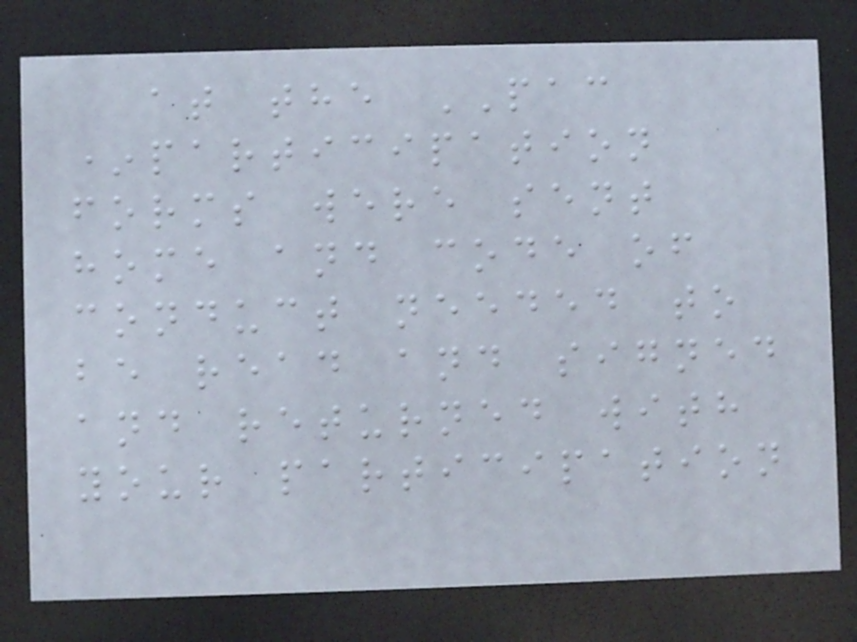at the PAC
*participation
forms were sent
home and code of
conduct needed to
be read and signed
and returned with
your participation
